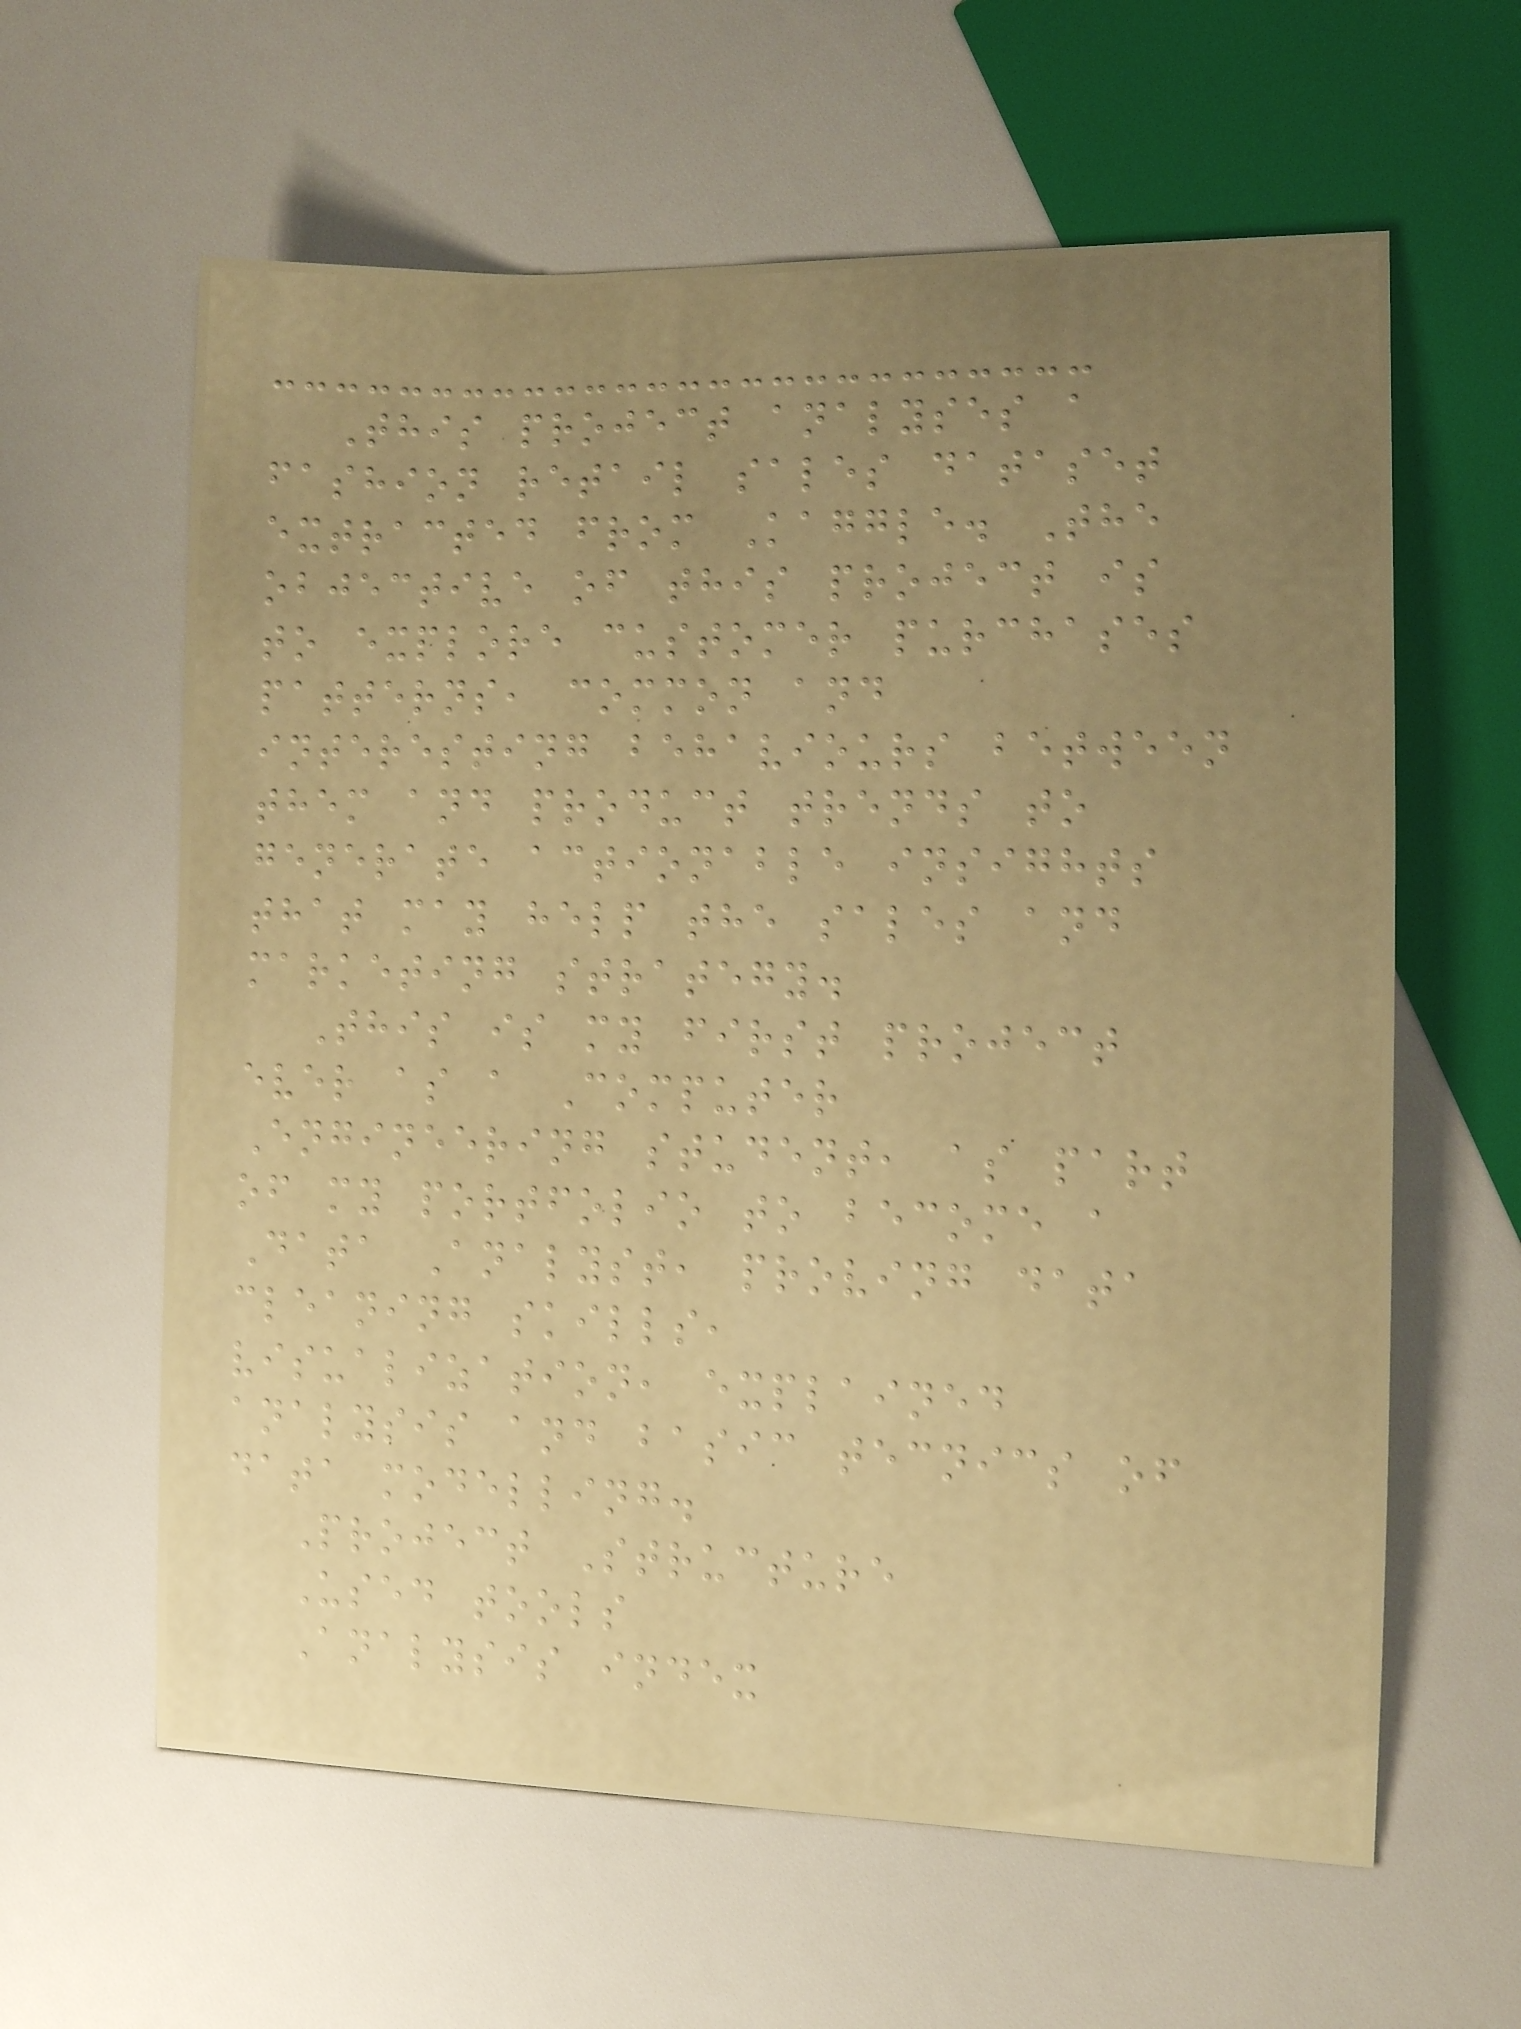This project analyses a
fashion retail sales dataset
extracted from Kaggle. The
objective of this project is
to explore customer purchases
patterns, common and
interesting behaviours between
them and product trends to
generate actionable insights
that may help the sales and
marketing strategy.
This is my first project
ever as a Computer
Engineering student, as part
of my portfolio to become a
Data Analyst, proving data
cleaning skills,
visualization, explained
analysis and basic tecnics of
data modelling.
Project Structure
Used tools
Analysis index
